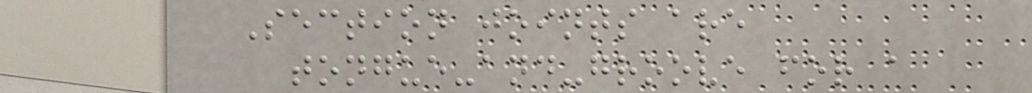Section joints are
tongue-and-groove for a
